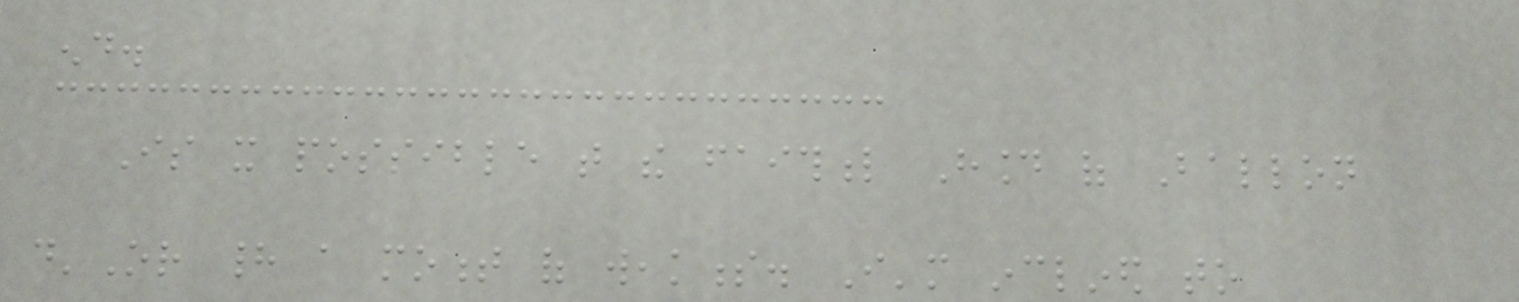end.
Is it possible that the faithful Hound of Ballon
d'Or had a moment of weakness. I'm inclined to
